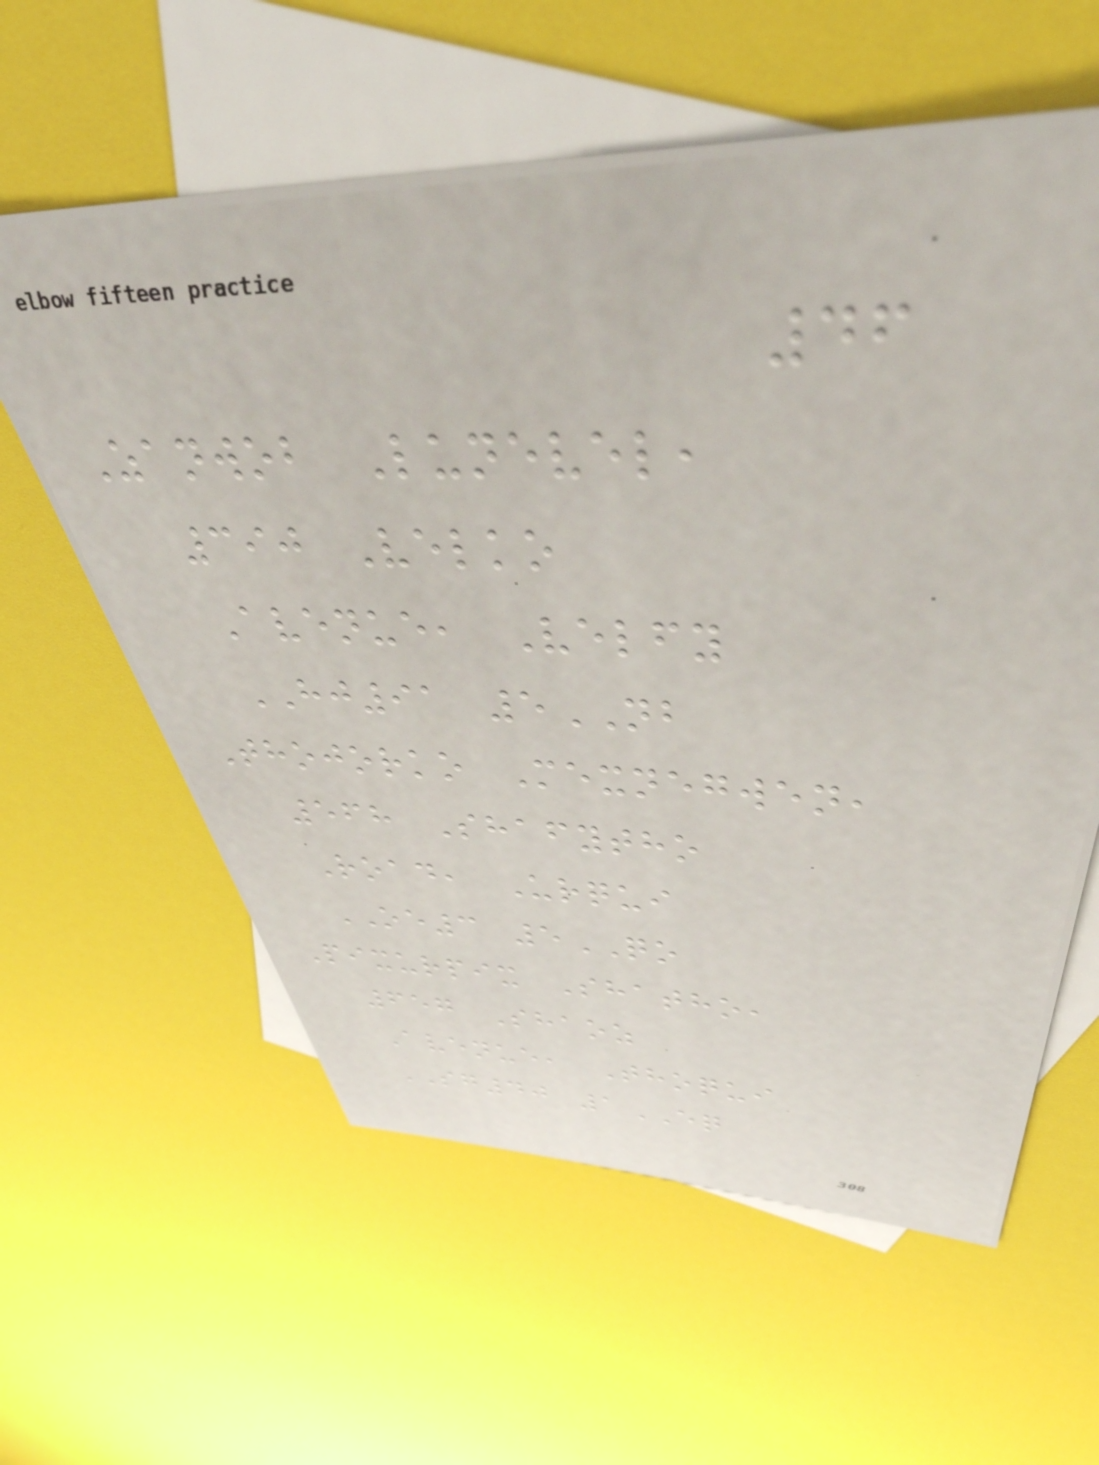46
Zanwob Lunevel,
390 Velko
Avenue, Velfy
HJ91 5NB
Thojorko Mexnegwen,
568 Shafytho
Road, Urqui
OE3 5QO
Pixurpix Shatho,
657 Shaoz
Avenue, Thoqui
SG40 1EQ
